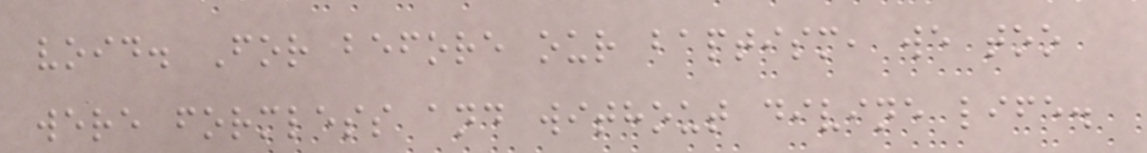void. For before our baptism, we too
were formless and without divine life.
